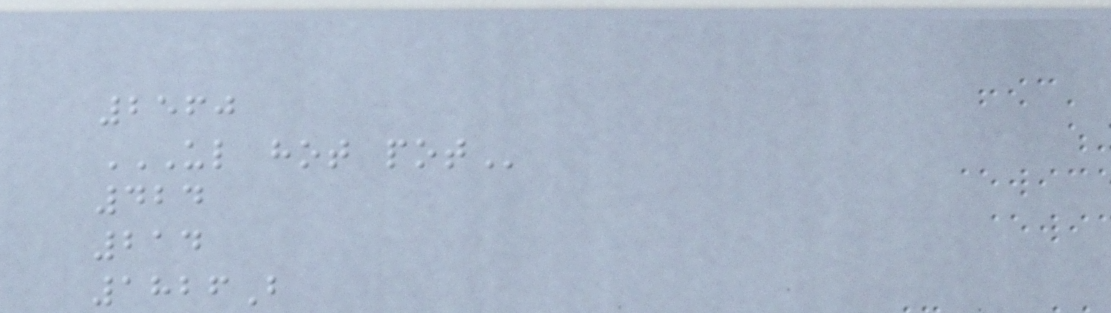2560
UL HOT POT
424
214
1826B
